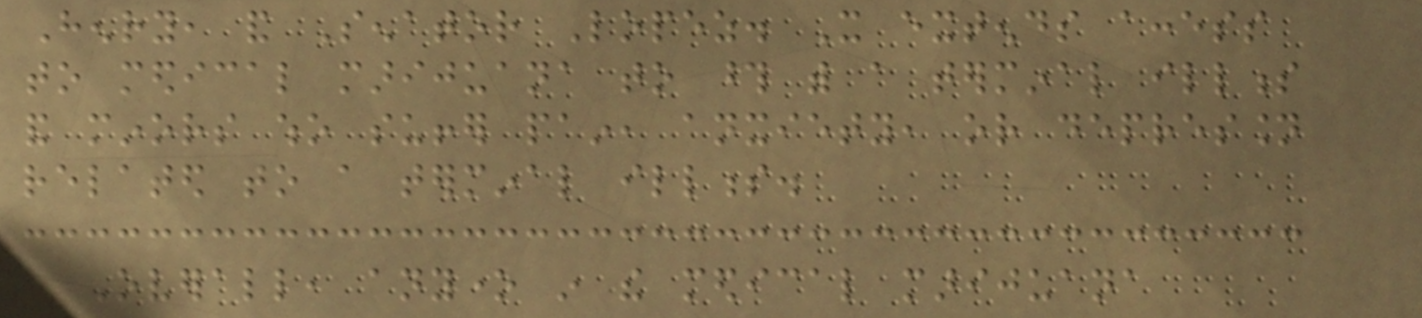Henry, and Senator Lopez. It extends access
to medical marijuana to those with a terminal illness
and minors who suffer pain, anxiety, or depression
related to a terminal illness.
Overall, anyone in the medical marijuana
